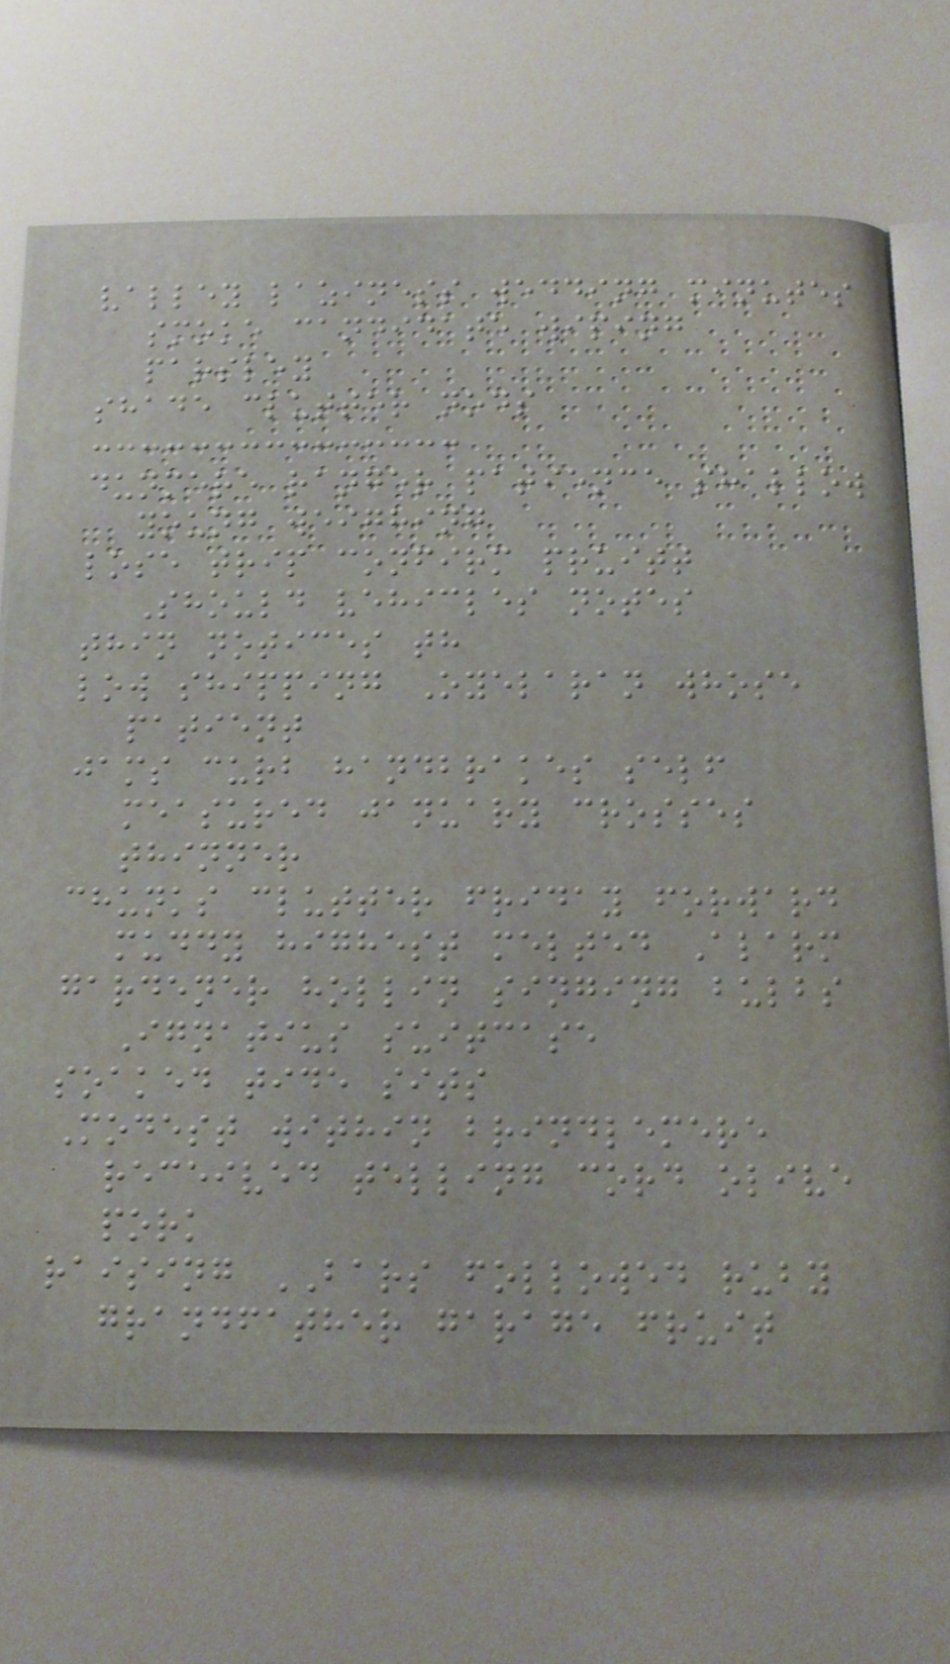valley laziness wedding minutes
smoke candidate wiping
parsley
shade clutter nods
dunmere ranger patience shallow
young weighing
lose trip confirm pruitt
Should vehicles notes
thin notices th
low shipping Oyelaran whose
patient
jams curb handbrakes self
measured january crosses
thinner
chunks clutter friday forward
muddy highest melted Alarm
gardener hollin singing bulbs
Ignatius suitcase
soaked tide sits
Modest within brindlemere
received telling cord olive
pork
raising BARS followed ruby
grandfather garage fruit
